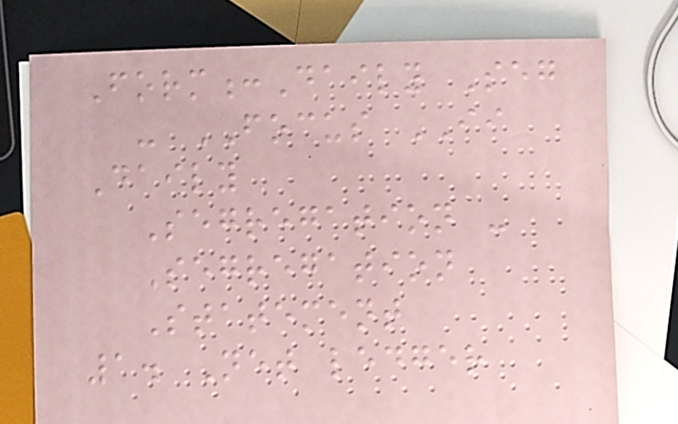Form:Daily Seg
- FOCUS II
Daily
Segregation -
Segregation
Statement
1. Net ledger
